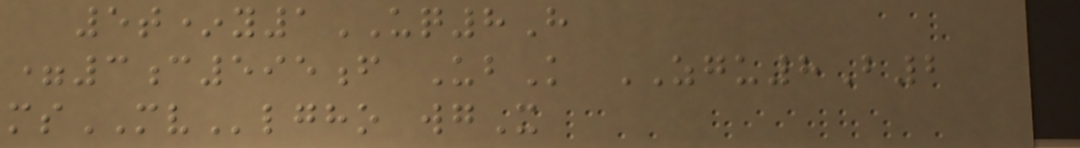5t*y1UQ8H
=3c595f UbK ZGU8B2
msMVlgho wgX
